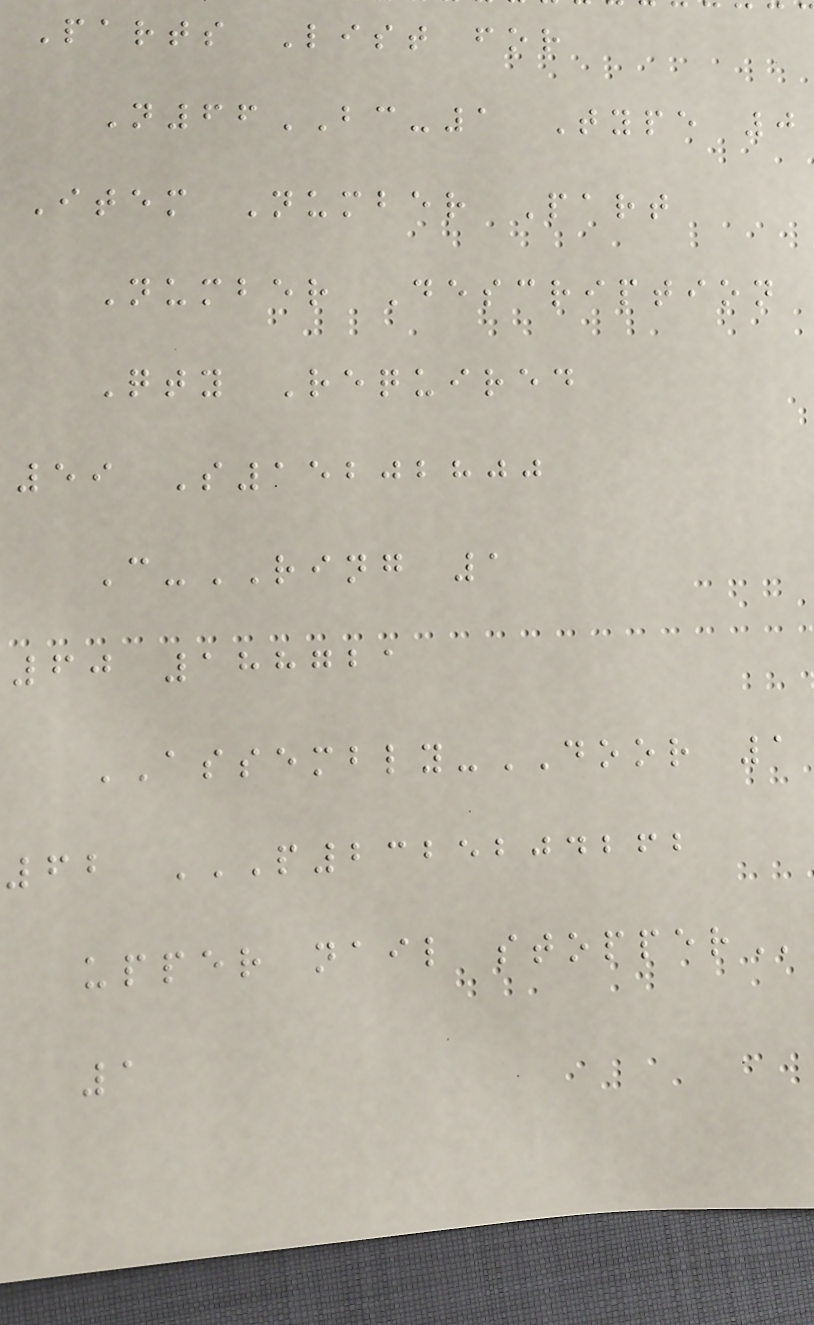Parts List for
N66BC-1 Type 0
Item Number Part
Number Description
Qty Required
59 S15202800
C-RING 1
60 188721
ASSEMBLY-DOOR 1
62 P2325204262
UPPER NAIL STOPPER
1
